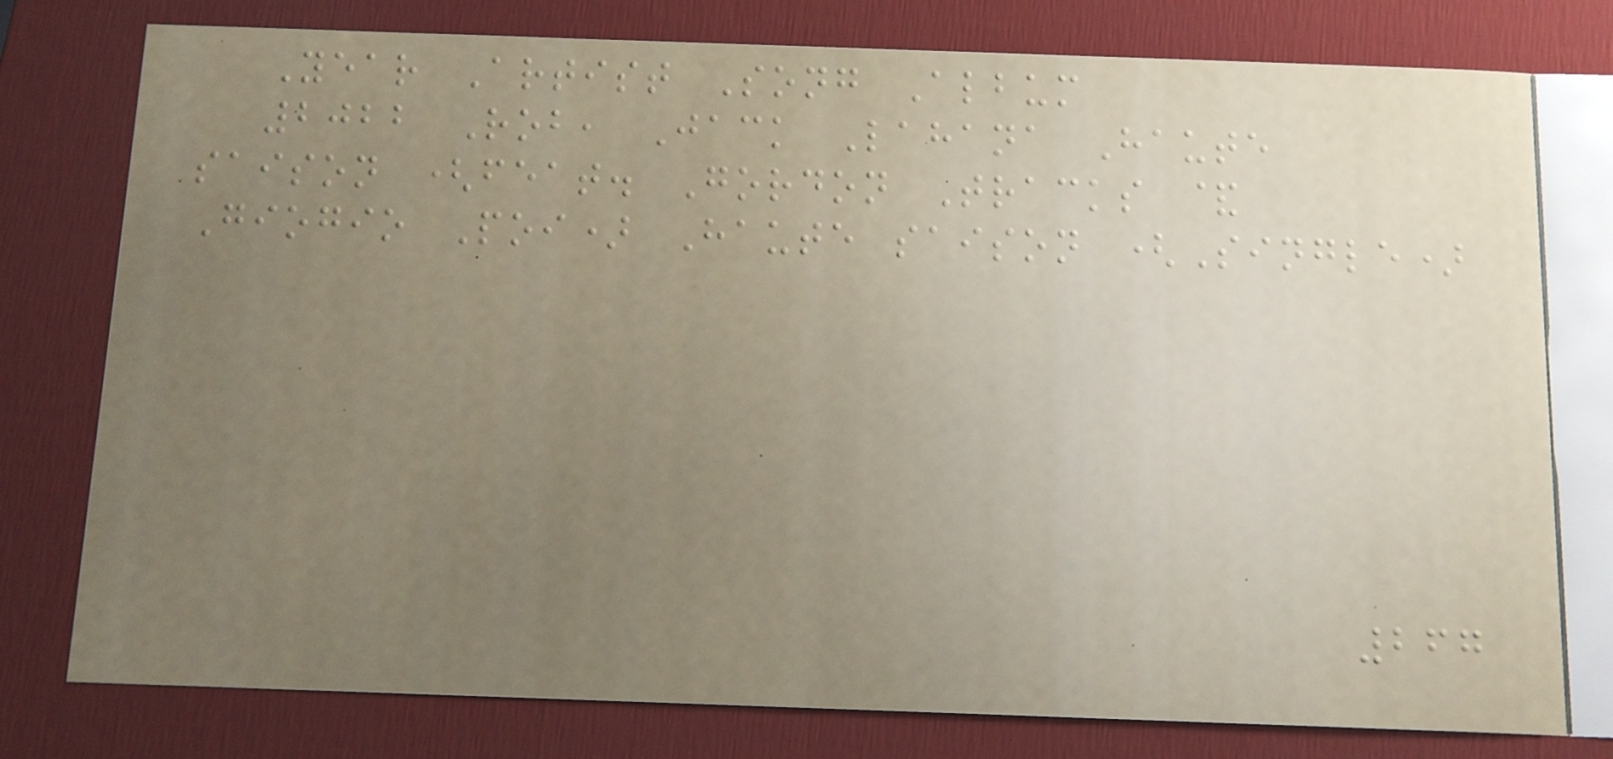Year Artist Song Album
2022 Rob, Jack Lahana Haute
saison (feat. Gordon Tracks &
Giogio Poi) Haute saison (Single)
267
